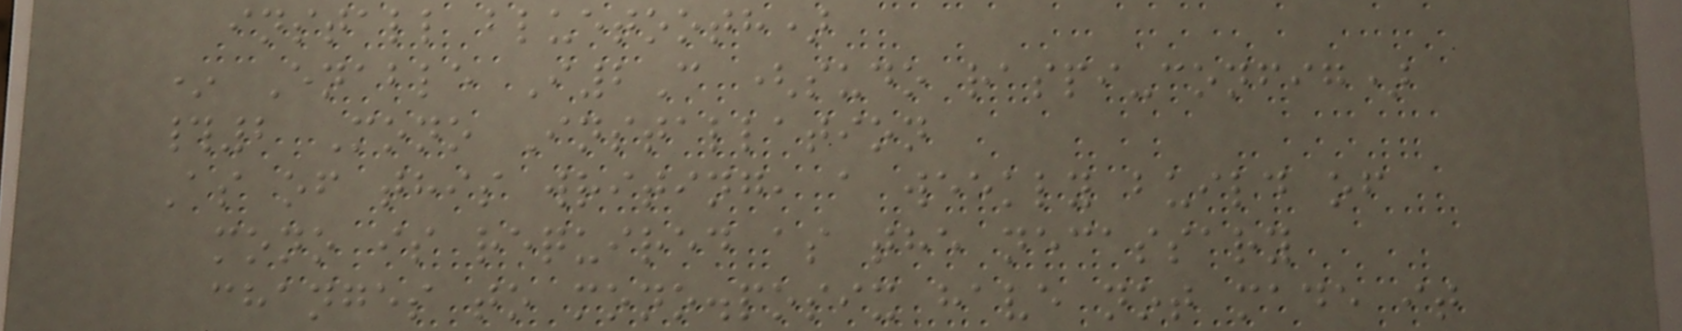install bluetooth)
* Enable I2C (sudo raspi-config)
#2 Mono Installation
As of this writing, a weekly build of
mono is required as the necassary
changes to mono.posix have not made it
